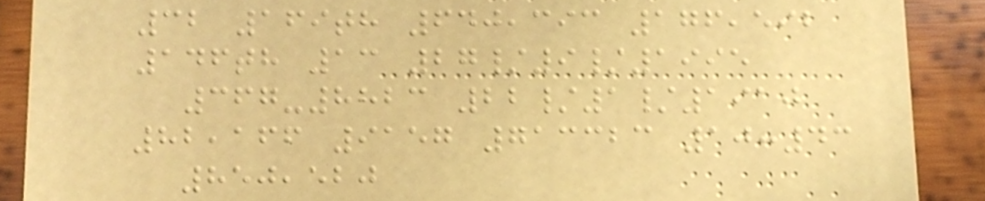32 169th 640,393 176,592
146th 13 27/9/1995
367-8823 22/1/1910
82,166 9157 713323 10:43
850,520
